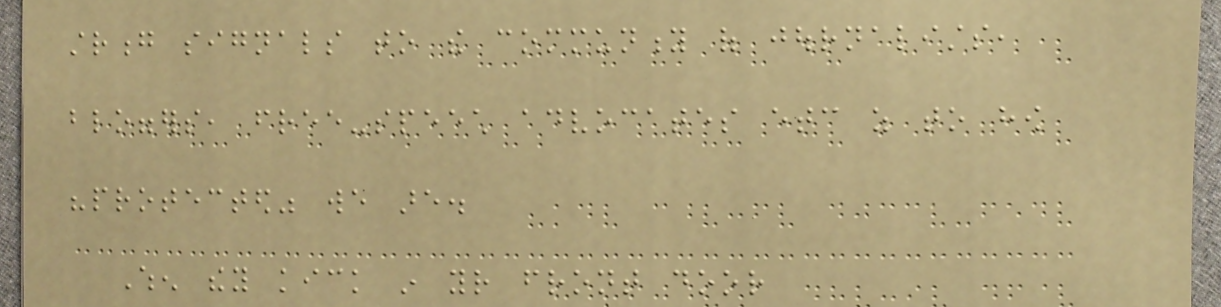strong signals to the community of journalists,
bloggers, free-speech advocates etc as to how
"protected" we are.
When they kick in your front door
